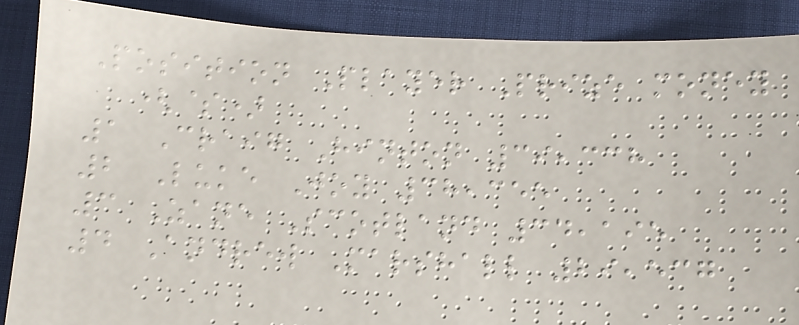Position Player Prize money
($)
1 Craig Hinton 39,338
2 Luke Joy 38,355
3 Zane Scotland 34,195
4 Andrew Marshall 29,537
